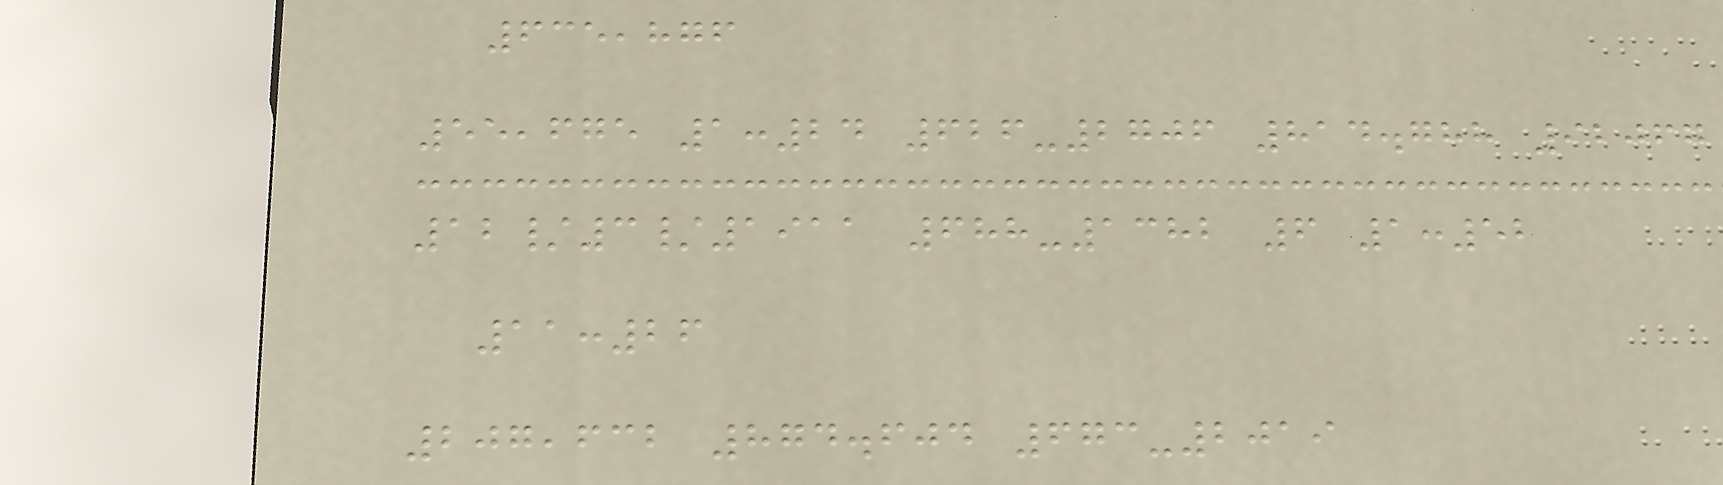635,876
55,675 1:24 626-2706 814.788 92067
12/3/1911 688-1382 6 1:52
11:26
207,632 874.604 673-2019
